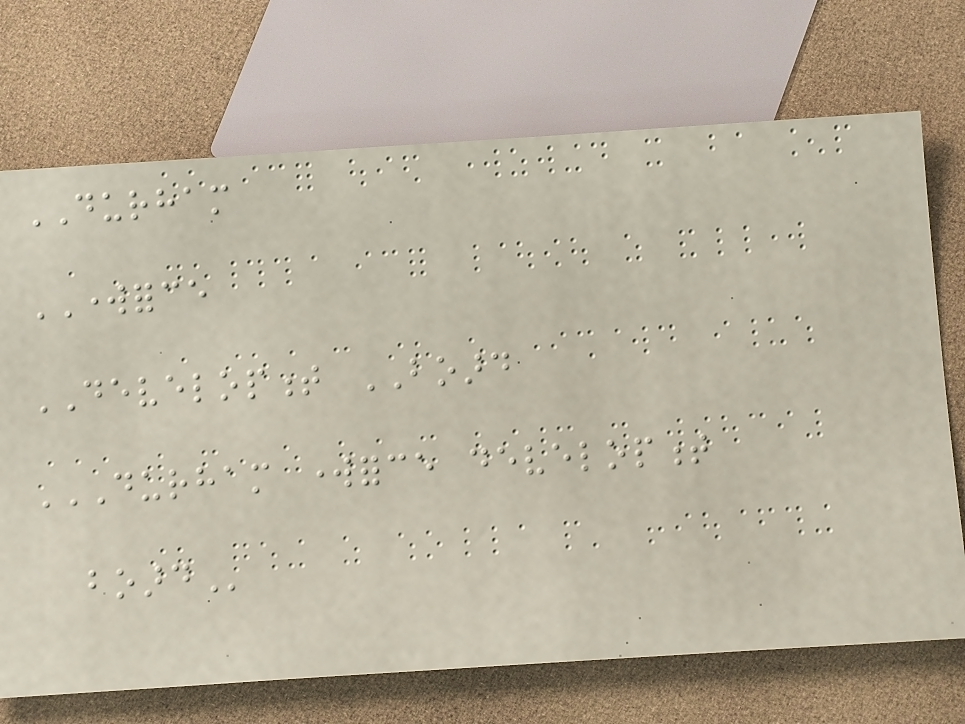DURHAM
WORKFORCE
DEVELOPMENT BOARD
DURHAM WORKFORCE DEVELOPMENT
BOARD
